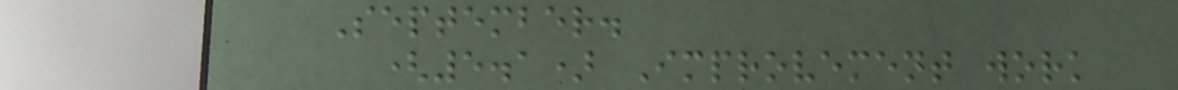September.
(5.1) Improvement work
